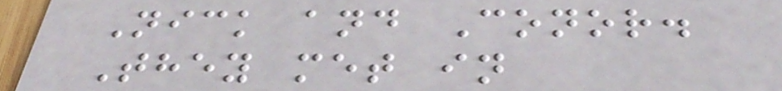Nick and Conor.
They met in
